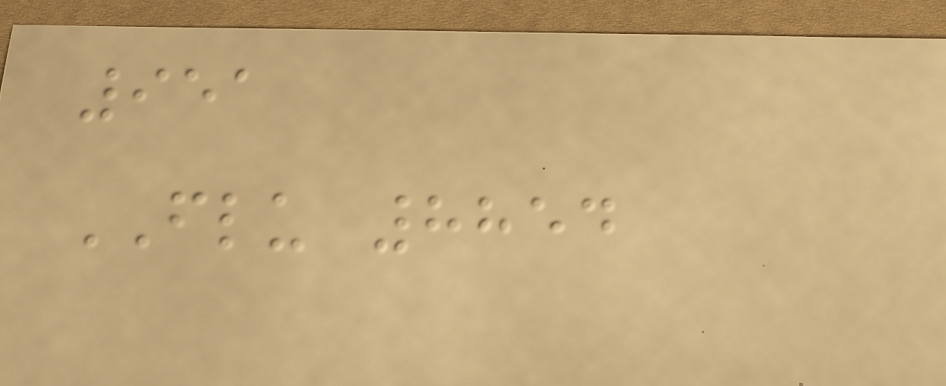951
FLU 8854
